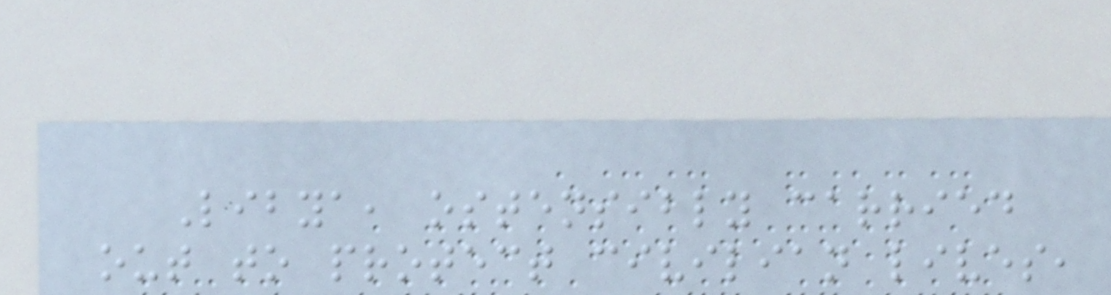Libya, ostensibly carried
out to protect civilian lives,
